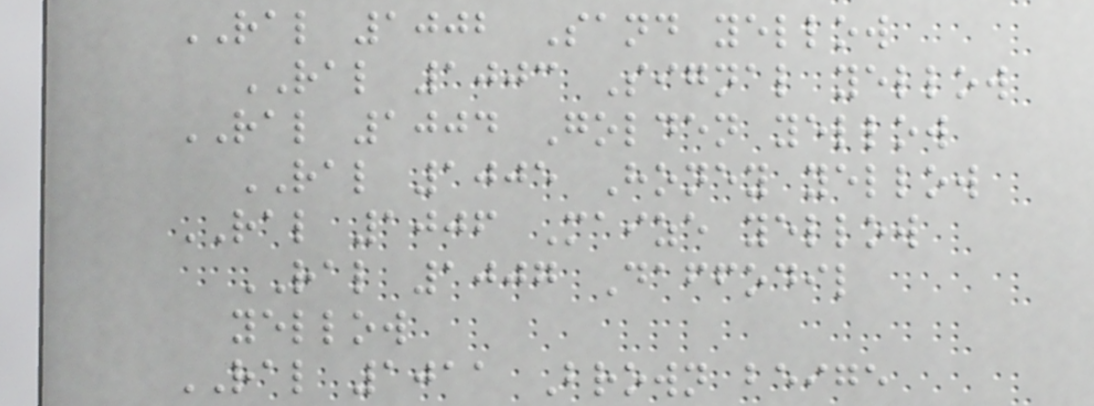RAL 1002 Sand yellow
RAL 1003 Signal yellow
RAL 1004 Golden yellow
RAL 1005 Honey yellow
RAL 1006 Maize yellow
RAL 1007 Daffodil
yellow
RAL 1011 Brown beige
